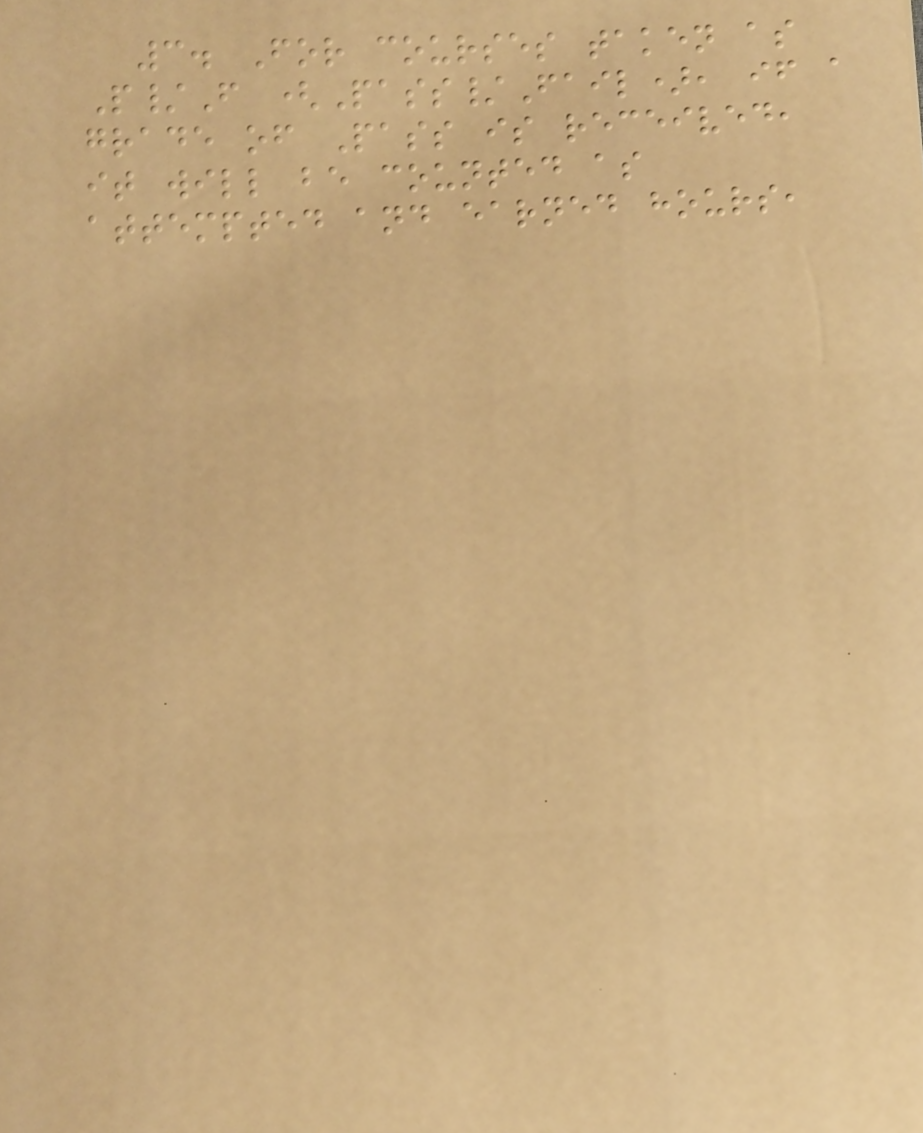3. For courses taken as
P/F (Pass/Fail), if a
grade of Pass is received,
it will be counted as
attempted and earned hours,
